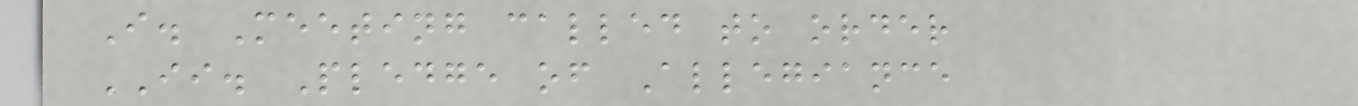I. Meeting called to order
II. Pledge of Allegiance
